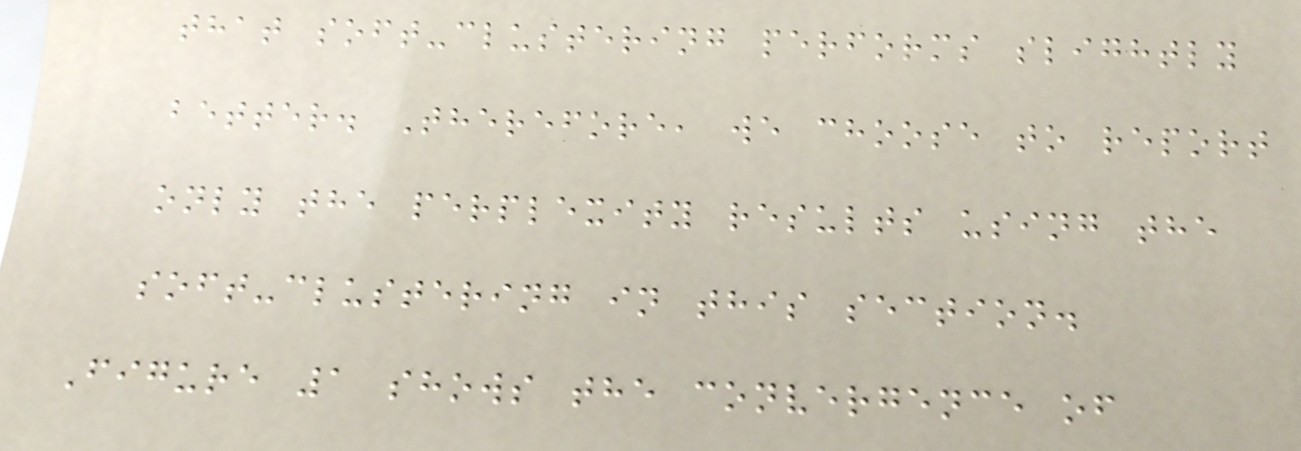that soft-clustering performs slightly
better. Therefore, we choose to report
only the perplexity results using the
soft-clustering in this section.
Figure 1 shows the convergence of
